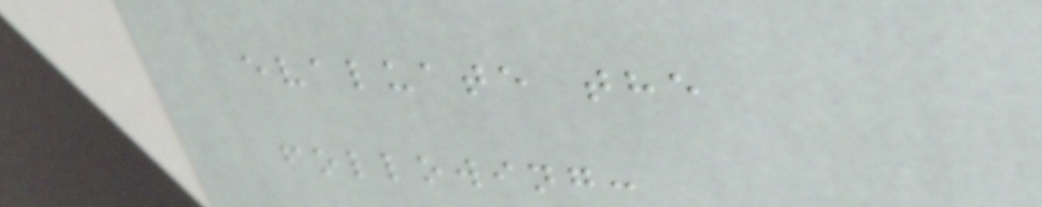evaluate the
following:
